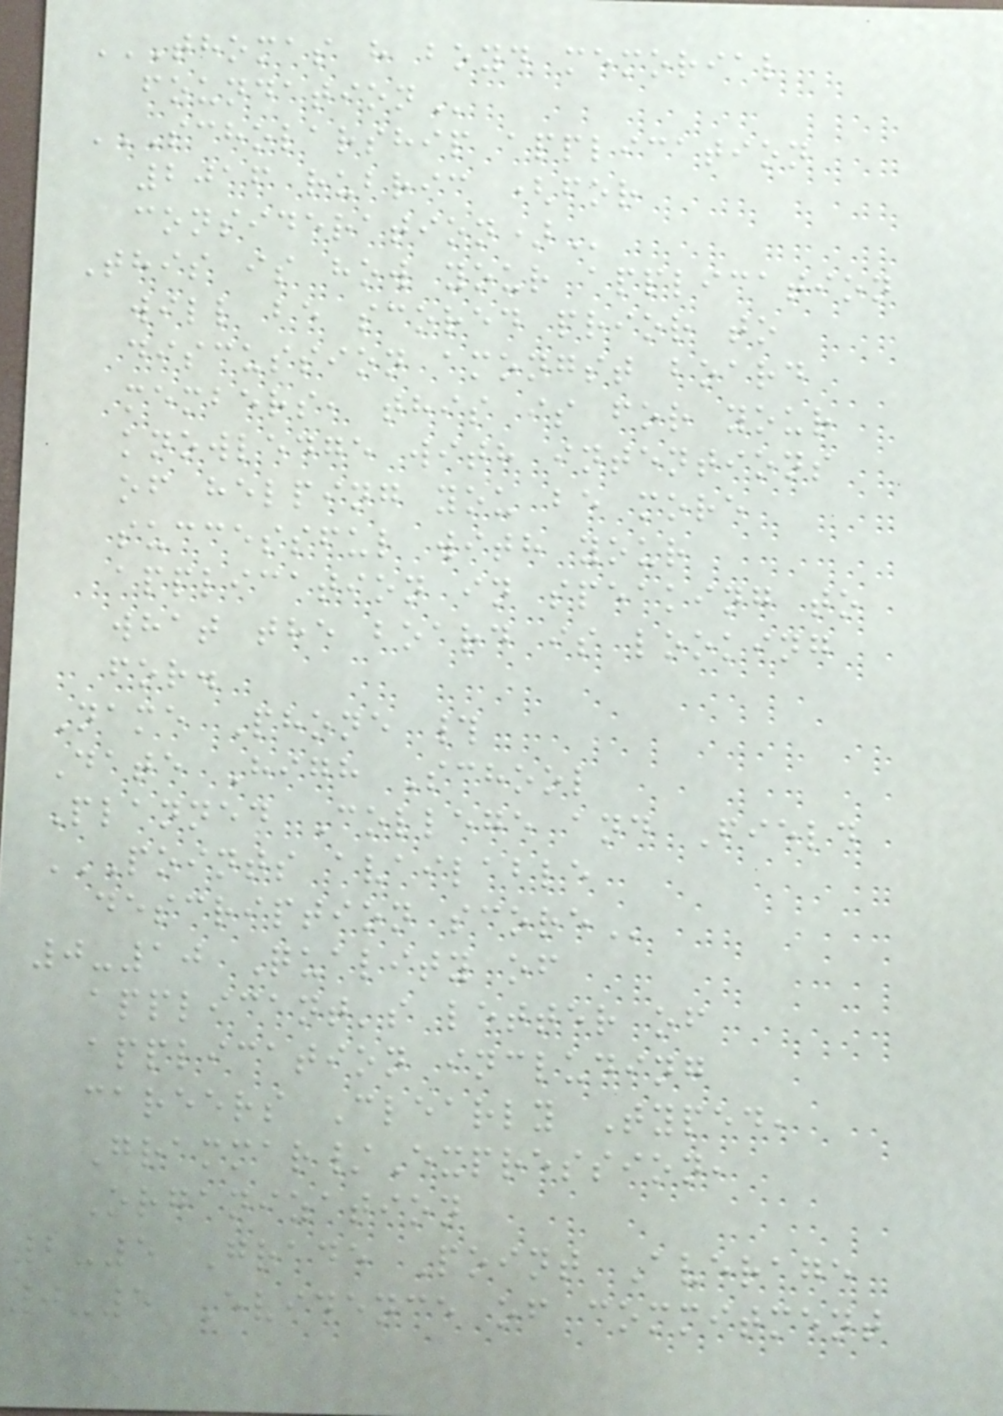THOMAS H BOYD MEMORIAL
FOUNDATION
SCHOLARSHIP APPLICATION
2016 RUBRIC (FOR
CONSIDERATION)
This is how your application
will be scored prior to
discussion amongst board
members, this is for your
knowledge with intentions
of helping you be more
successful with your
application in speaking to
what the board is looking
for.
Name Phone #
Date High School
Planned College and Field
POINTS AVAILABLE
DESCRIPTION SCORE
0-10 Quality of
applicant's letter of
application including
careers Clearly Typed,
Grammar/Expression,
Organization
2-5 Grade Point Average
0-5 Evidence of commitment
